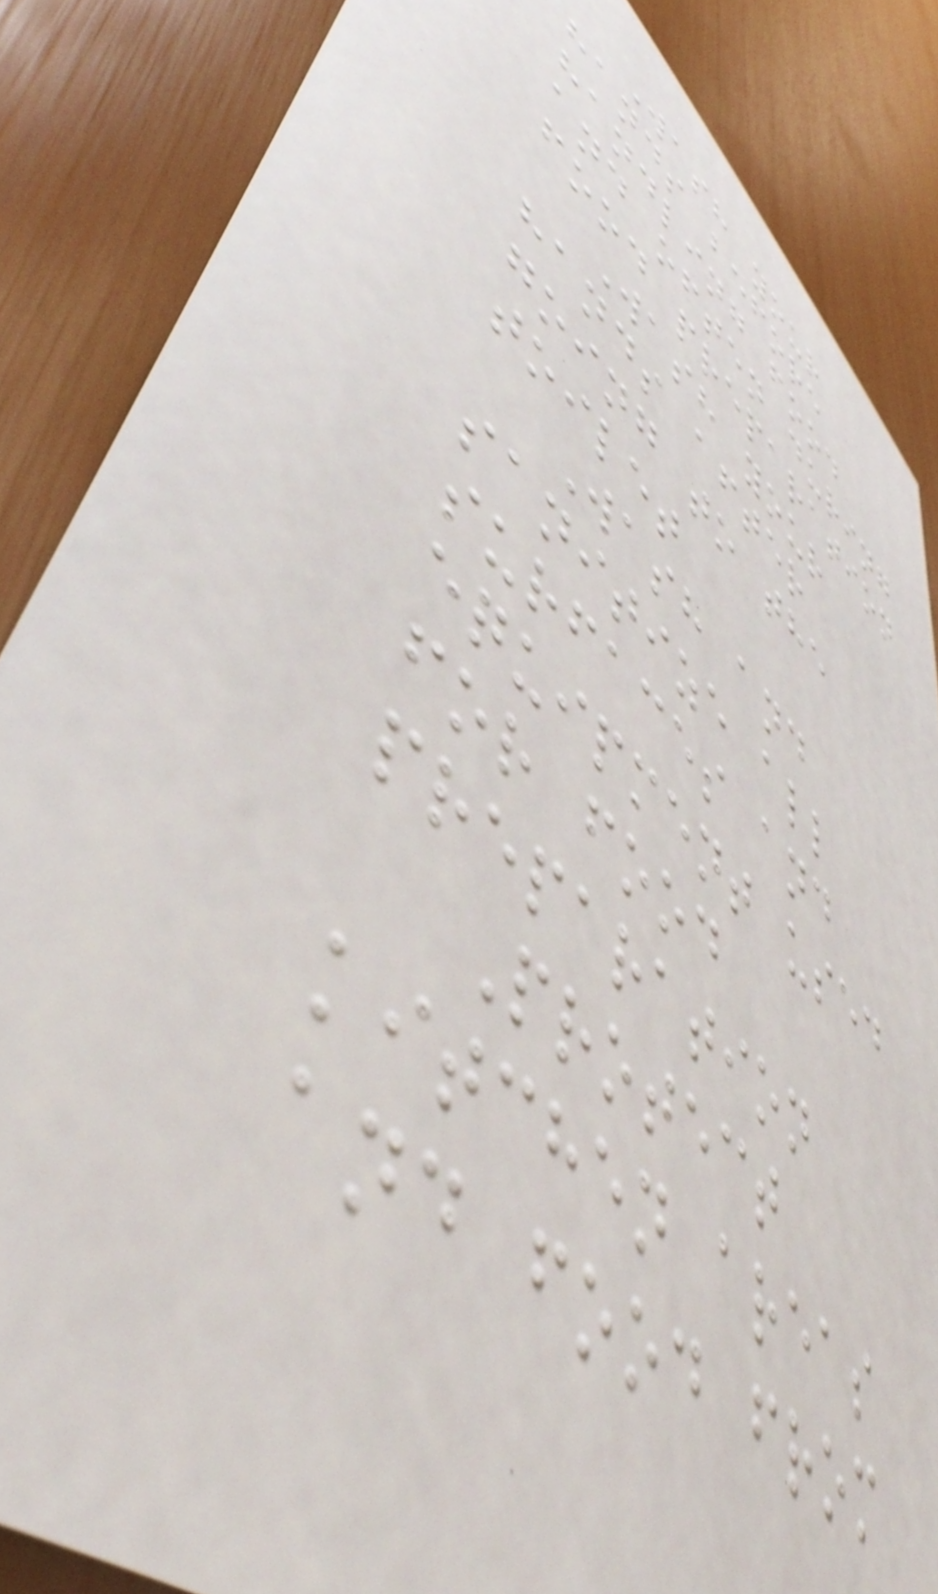Wash your
hands before
handling food
and often during
food preparation
Wash your
hands after
going to the
toilet
Wash and
sanitize all
surfaces and
equipment used
for food
preparation
Protect
kitchen areas
and food from
